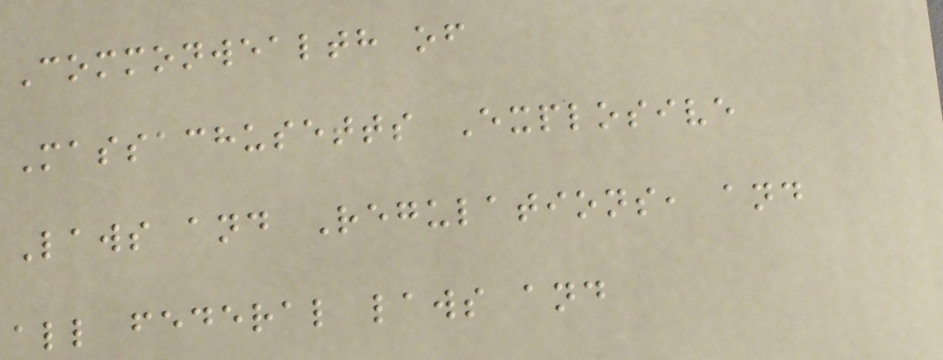Commonwealth of
Massachusetts Explosive
Laws and Regulations, and
all federal laws and
